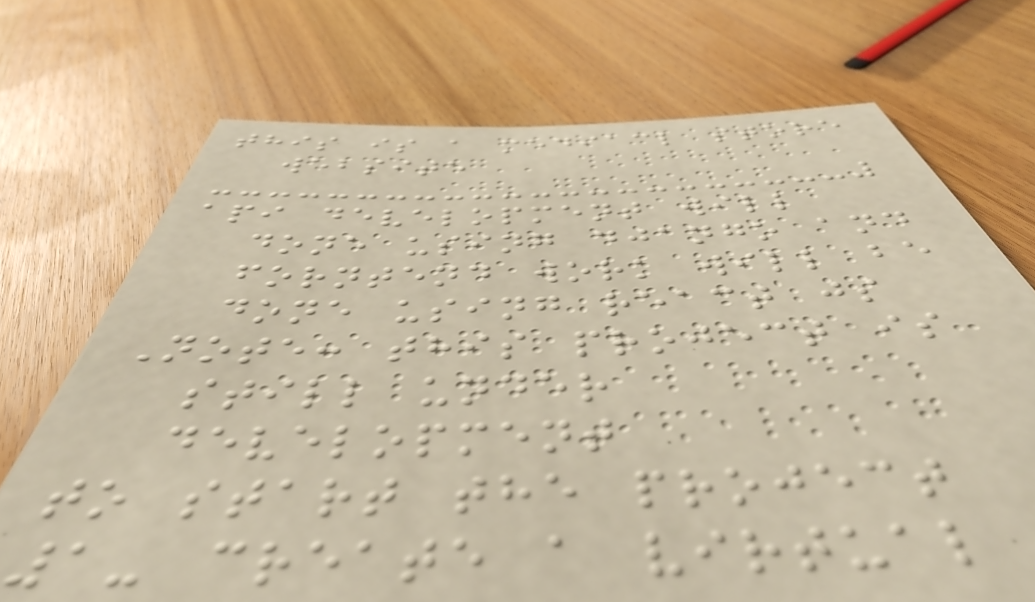this is a mediacl store
website
api development will
done using django and
forntend work will be
done using react js
Note: this project is
still under
development
to start the project
1- create a virtual
